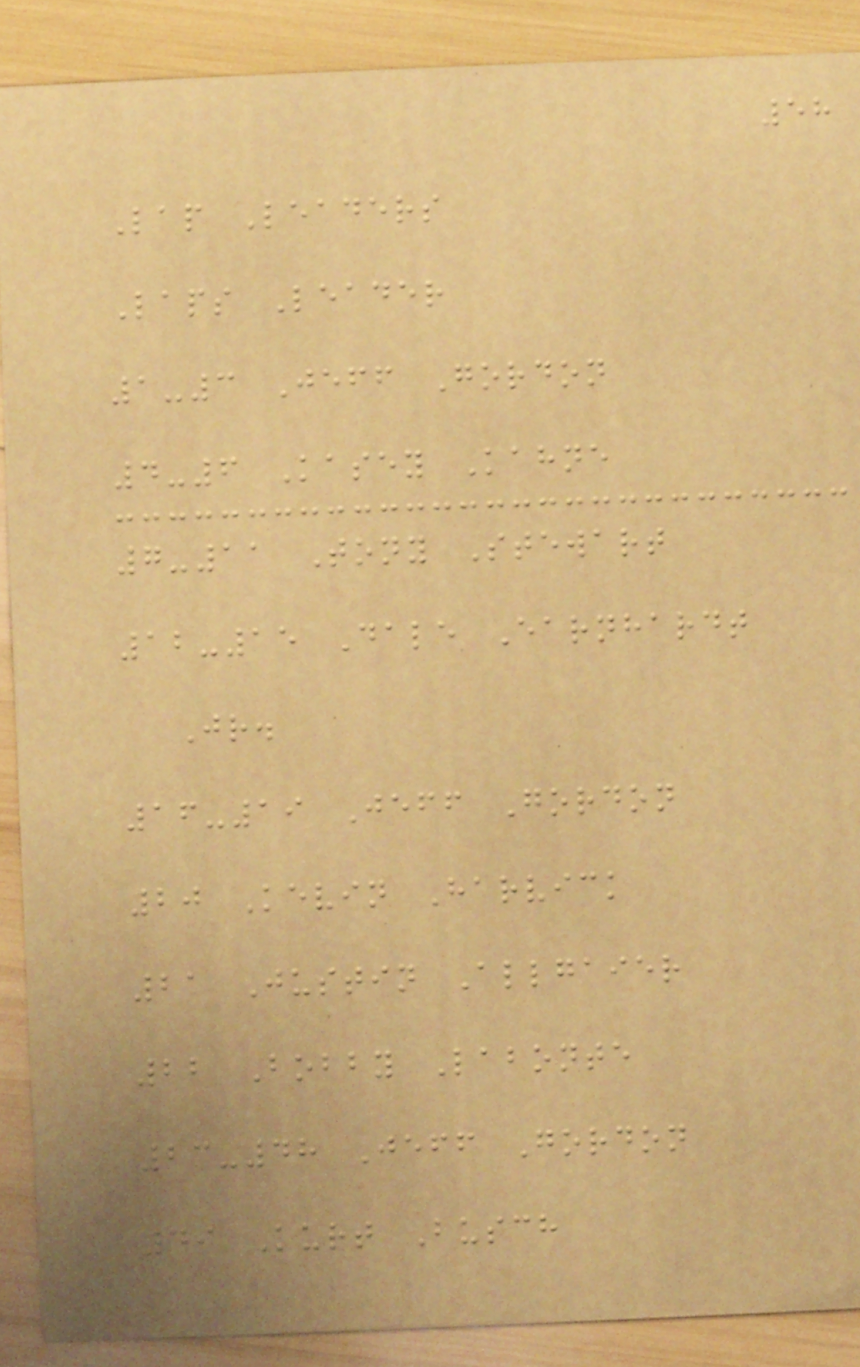58
Lap Leaders
Laps Leader
1-3 Jeff Gordon
4-6 Kasey Kahne
7-11 Tony Stewart
12-15 Dale Earnhardt
Jr.
16-19 Jeff Gordon
20 Kevin Harvick
21 Justin Allgaier
22 Bobby Labonte
23-48 Jeff Gordon
49 Kurt Busch
